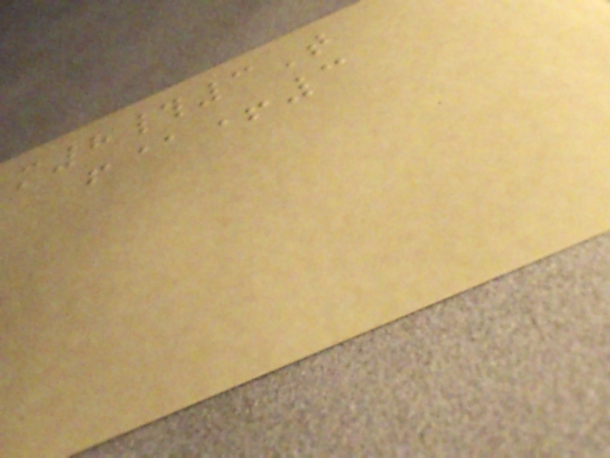m8#3T
f@+3
